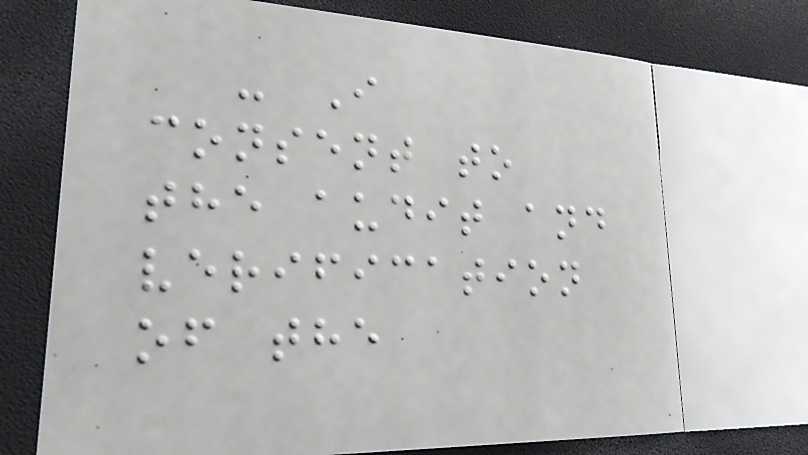- I
consent to
the audit and
verification
of the
